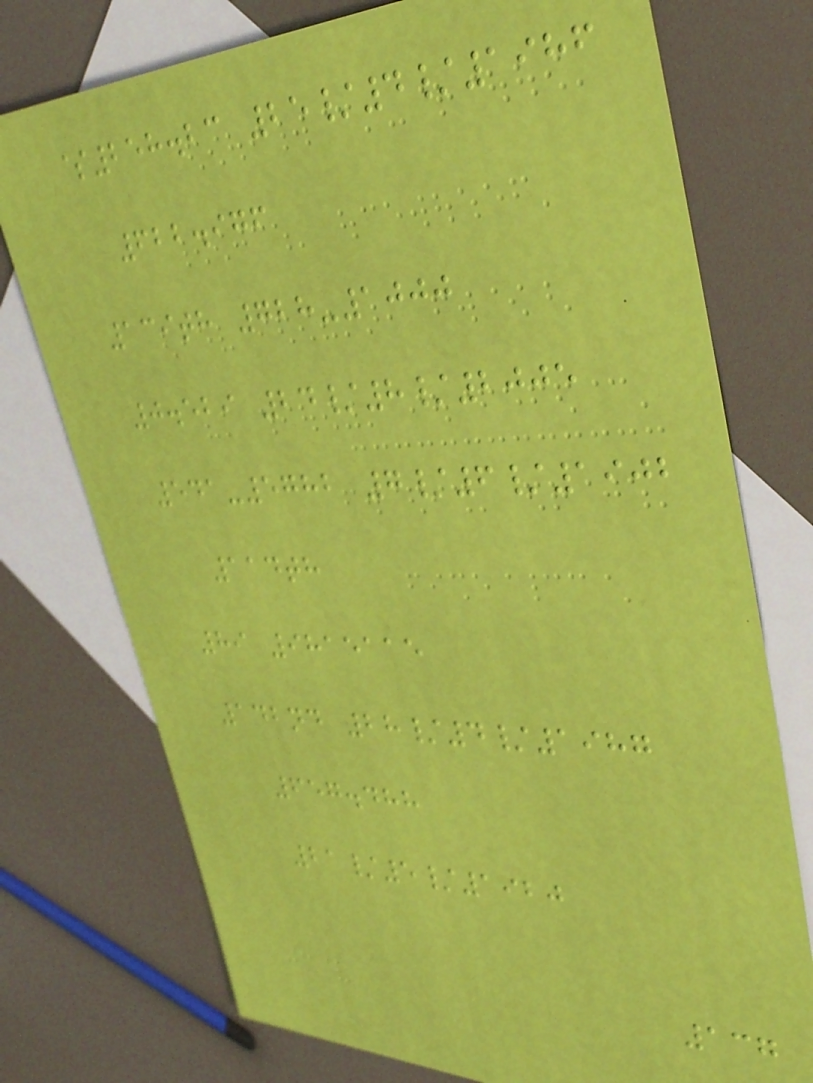$258.23 25/4/1986
622.976
139th 728-1000
0.529 24/8/2005
541-5782 7/6/1902
114th
89 9815115
142nd 28/4/1987
657.488
21/5/1920
137
